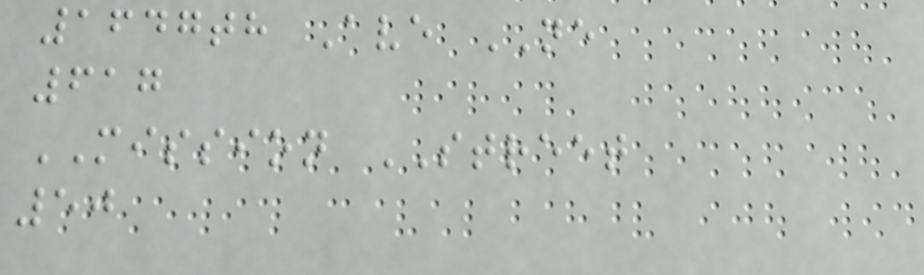1647th Ave NE
617
MISSION STREET
50
